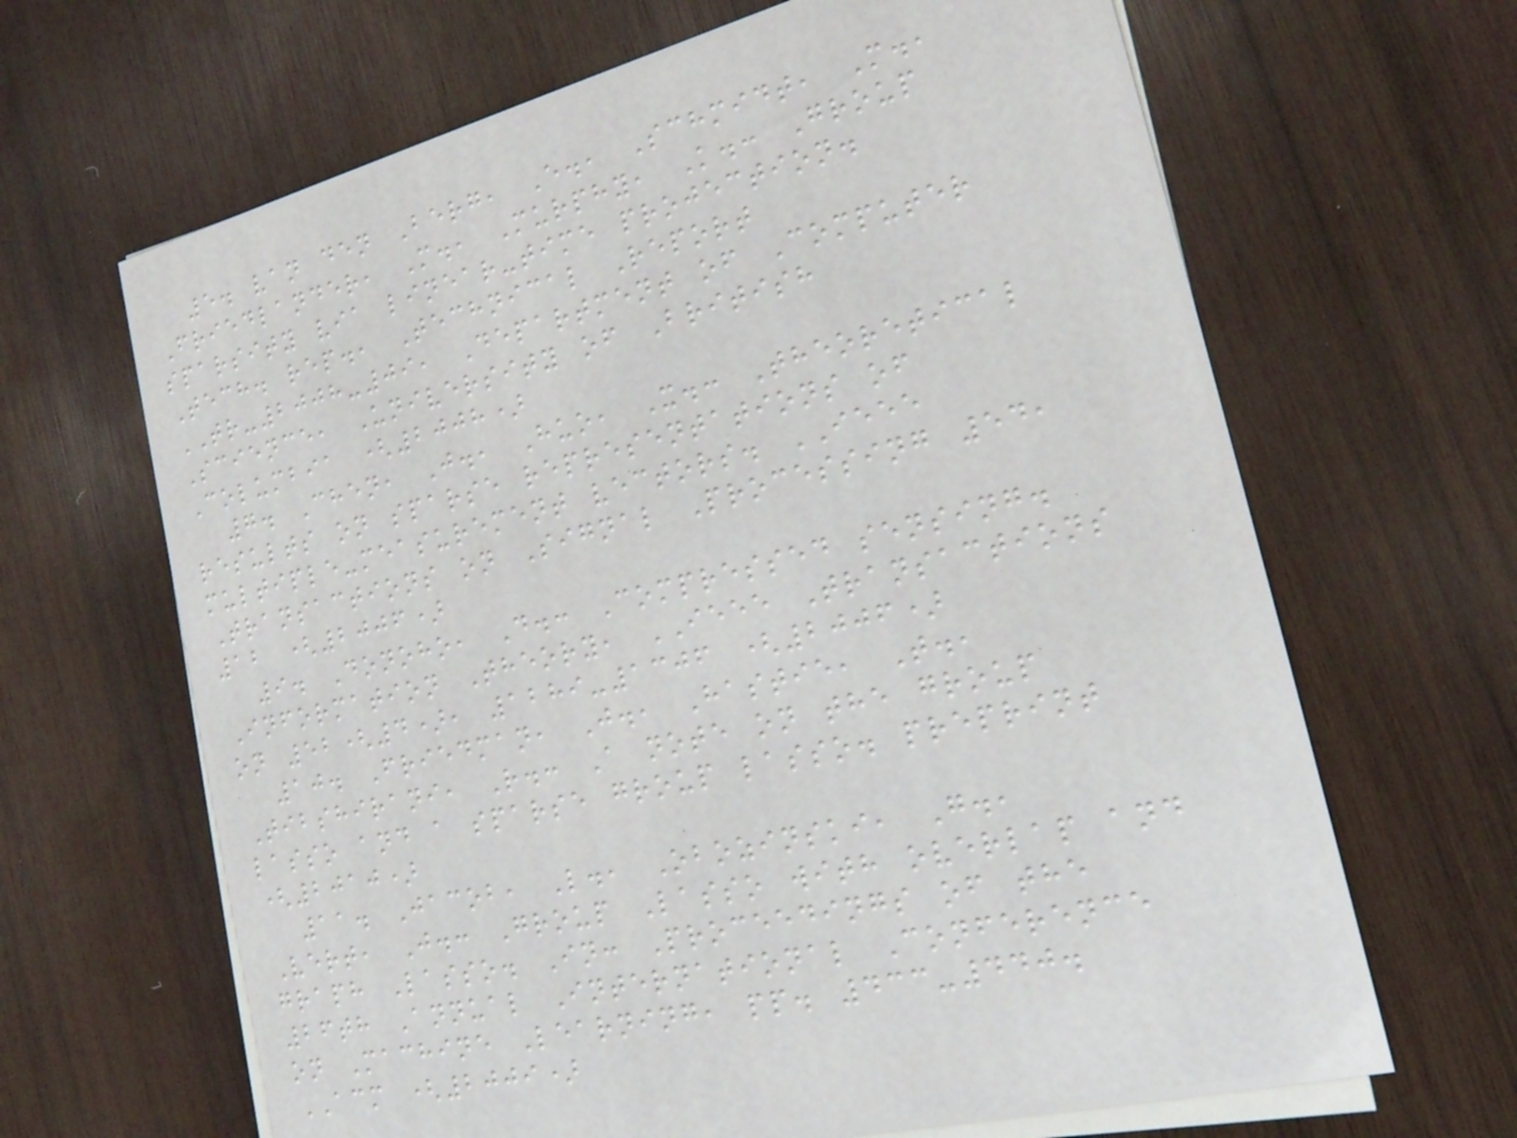5. van den Berg, E., Schmidt, M.,
Friedlander, M., Murphy, K.: Group
sparsity via linear-time projection.
Tech. rep., Technical Report
TR-2008-09, Department of Computer
Science, University of British
Columbia (2008)
7. Chen, J., Huo, X.: Theoretical
results on sparse representations of
multiple-measurement vectors. IEEE
Transactions on Signal Processing 54,
12 (2006)
9. Donoho, D.: Compressed sensing.
Information Theory, IEEE Transactions
on 52(4), 1289-1306 (2006)
10. Friedman, J., Hastie, T.,
Tibshirani, R.: A note on the group
lasso and a sparse group lasso. preprint
(2010)
11. Jacob, L., Obozinski, G.,
Vert, J.: Group Lasso with overlap and
graph Lasso. In: Proceedings of the
26th Annual International Conference
on Machine Learning, pp. 433-440.
ACM (2009)
